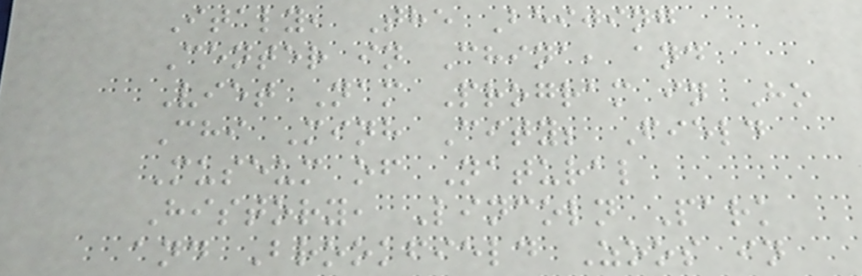Italy, The Beijing
Center in China, and
Viet Nam Program in Ho
Chi Minh City; Field
Museum of Natural
History, Lincoln Park
and Brookfield Zoos in
